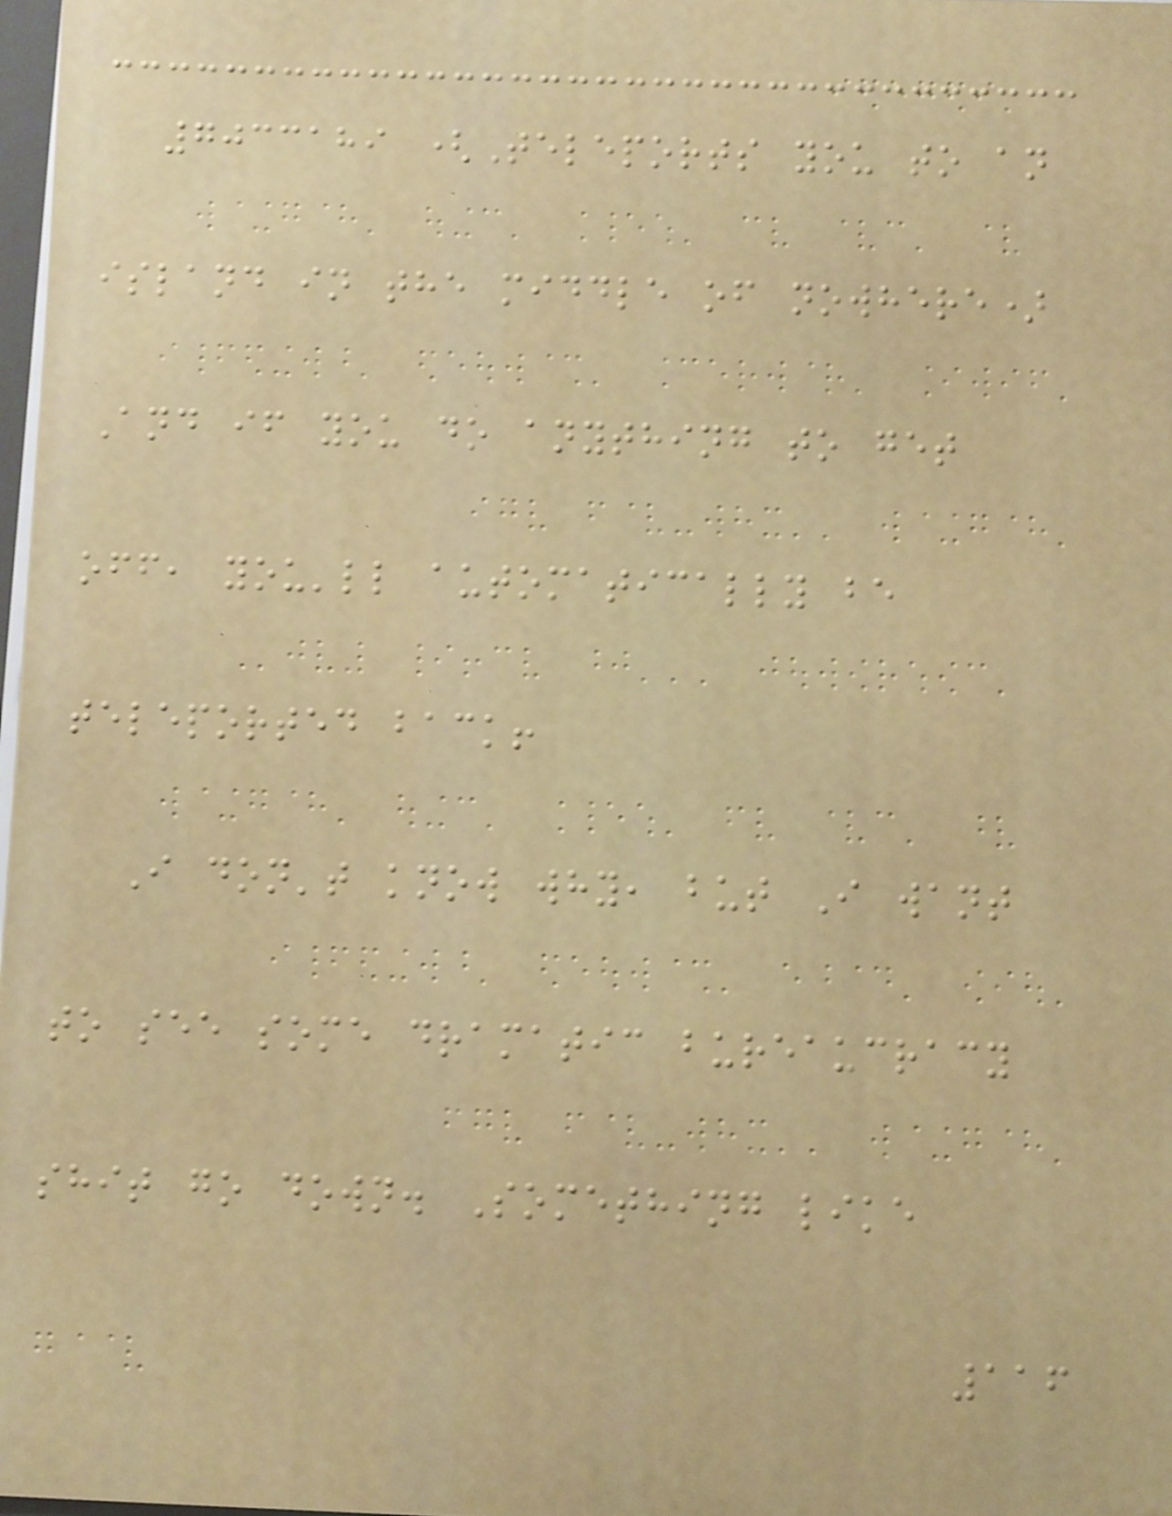7033189 (Teleports you to an
island in the middle of nowhere)
And if you do anything to get
off, you'll automatically be
teleported back!
I don't know why, but I want
to see some dramatic bureaucracy
shit go down. Something like
116
